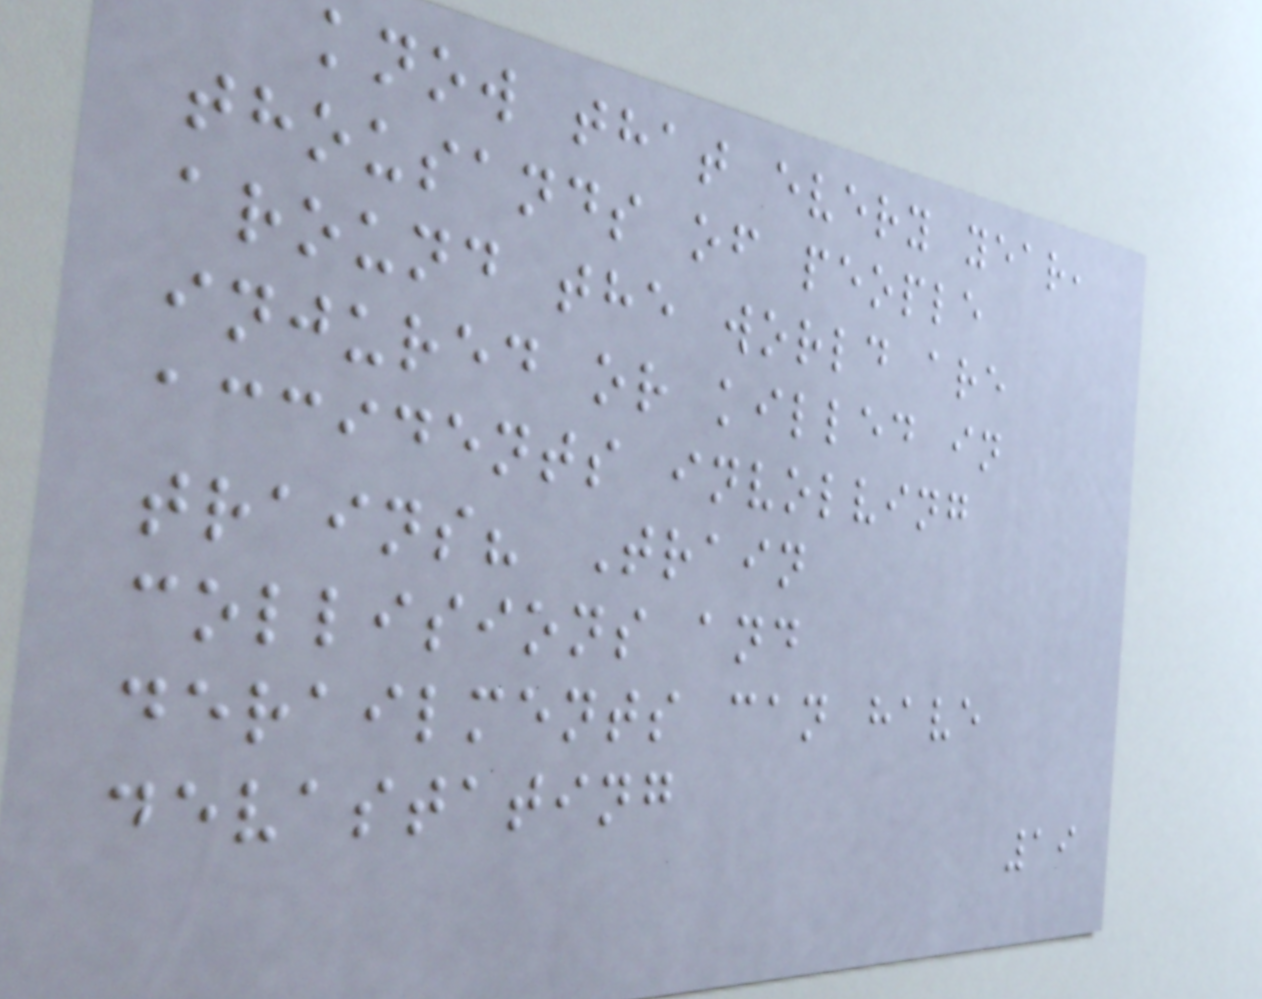know that every year,
thousands of people
around the world are
injured or killed in
accidents involving
trains? Train
collisions and
derailments can have
devastating
19
